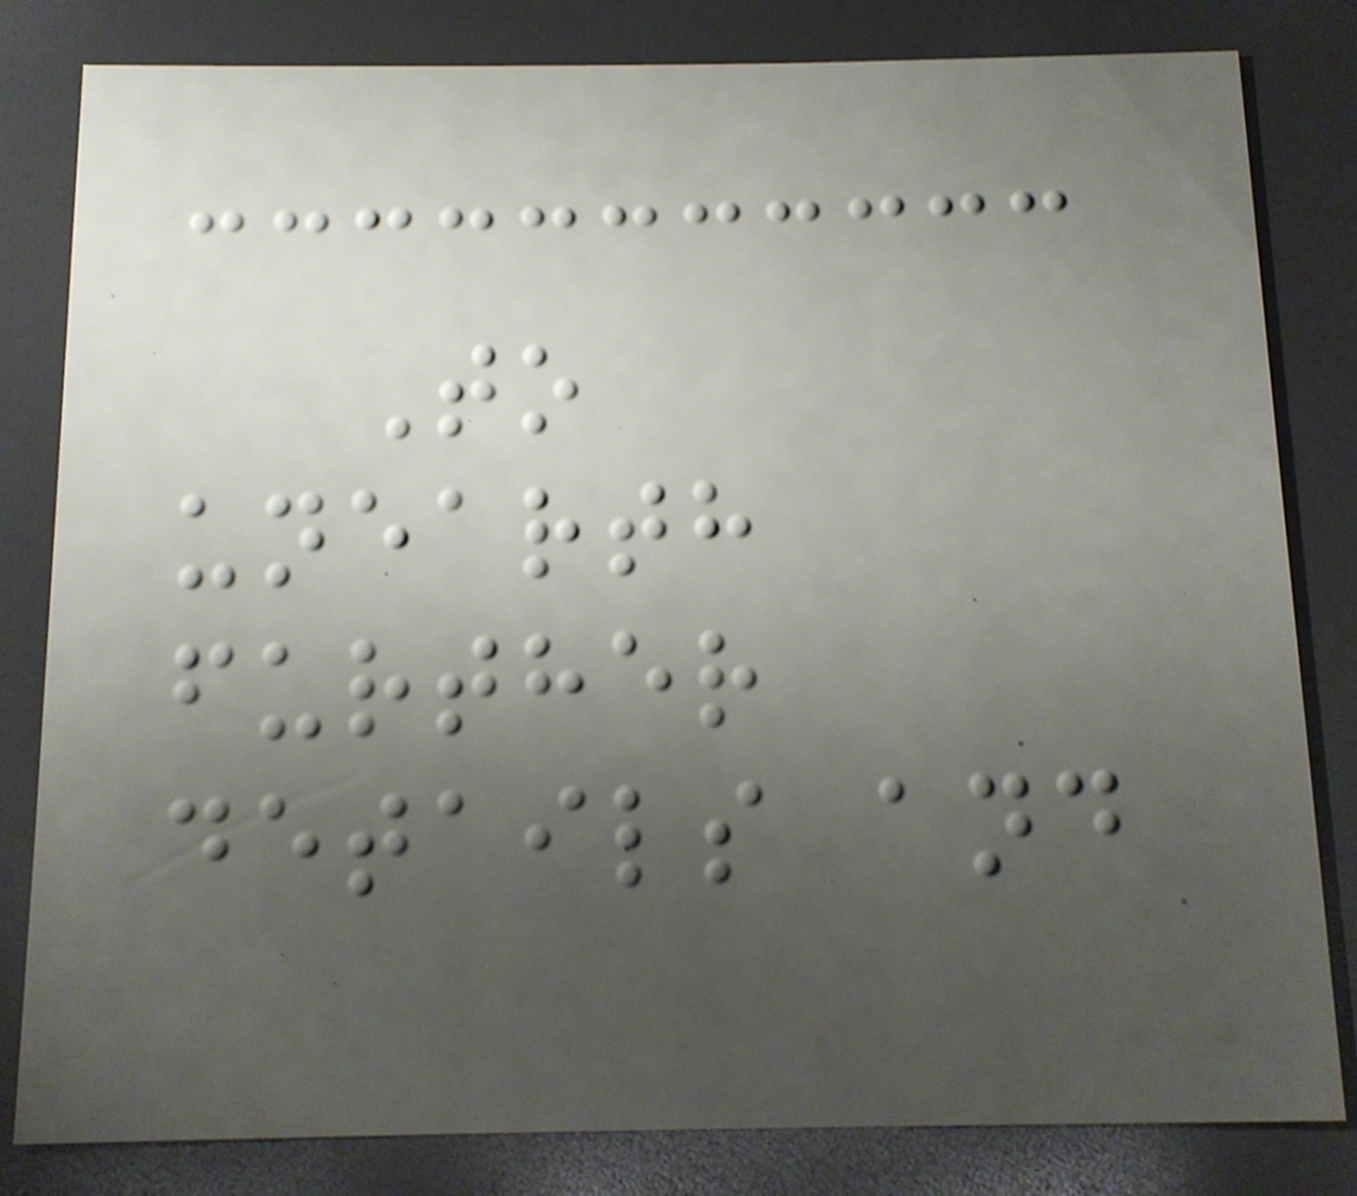To
unearth
further
details and
